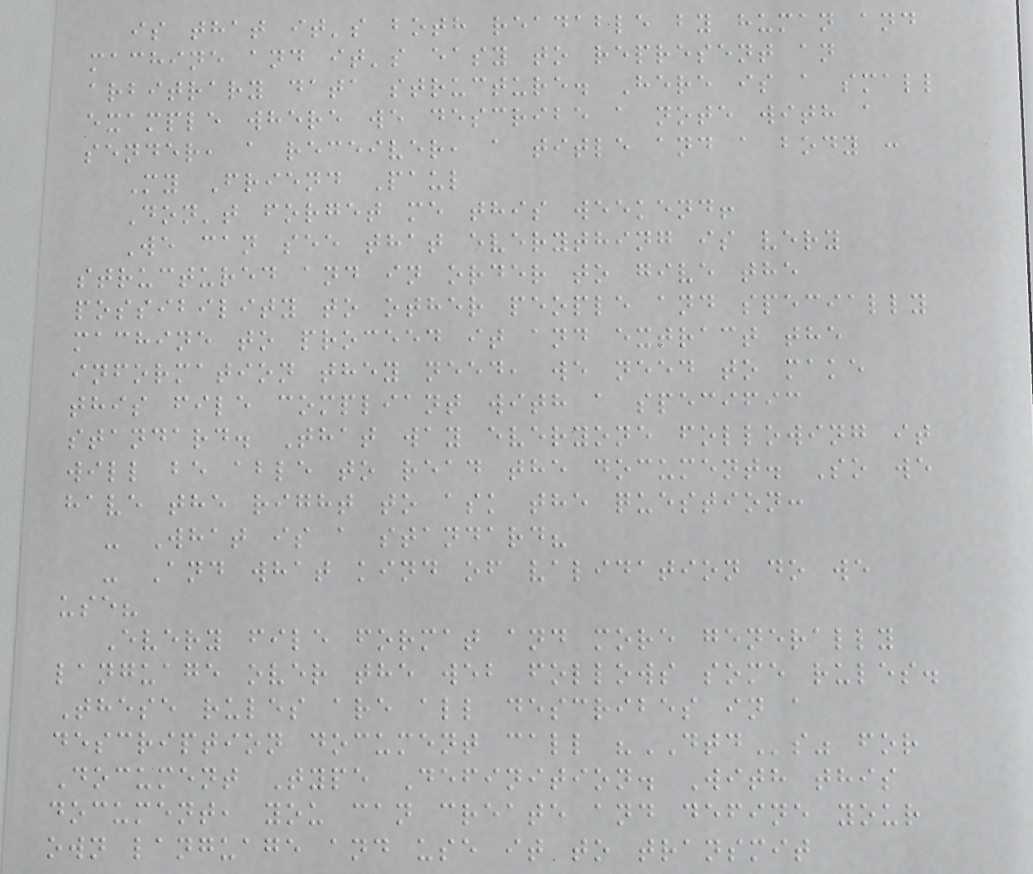is that it's both readable by human and
machine and it's easy to represent an
arbitrary data structure. Here is a small
example where we describe a note with a
sender, a receiver, a title and a body :
My Friend Paul
Don't forget me this weekend!
We can see that everything is very
structured and in order to give the
possibility to other people and specially
machine to proceed it and extract the
information they need, we need to make
this file compliant with a specific
standard. That way everyone following it
will be able to read the document. So we
have the right to ask the question:
- What is a standard?
- And what kind of validation do we
use?
Every file format and more generally
language over the web follows some rules.
These rules are all describes in a
description document call "DTDs" for
Document Type Definition. With this
document, you can create and define your
own language and use it to transmit
